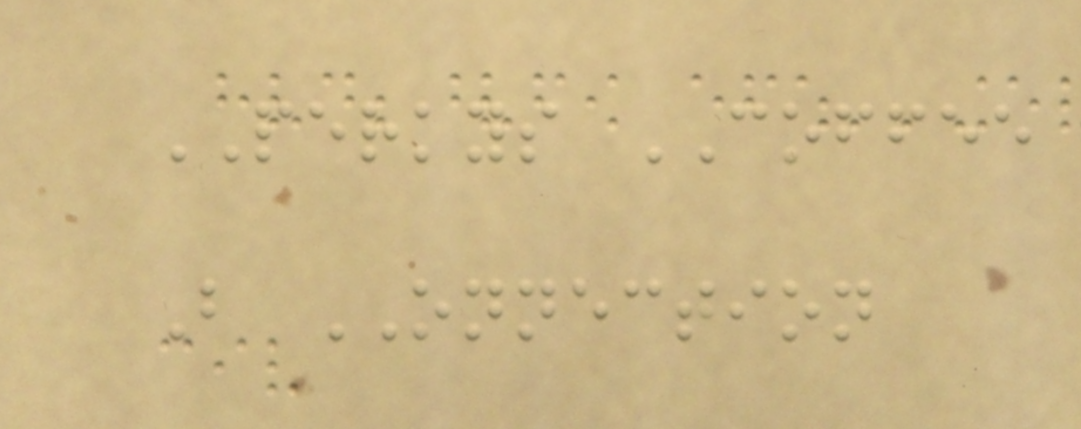PERKYS COFFEE
B ONNECTION
